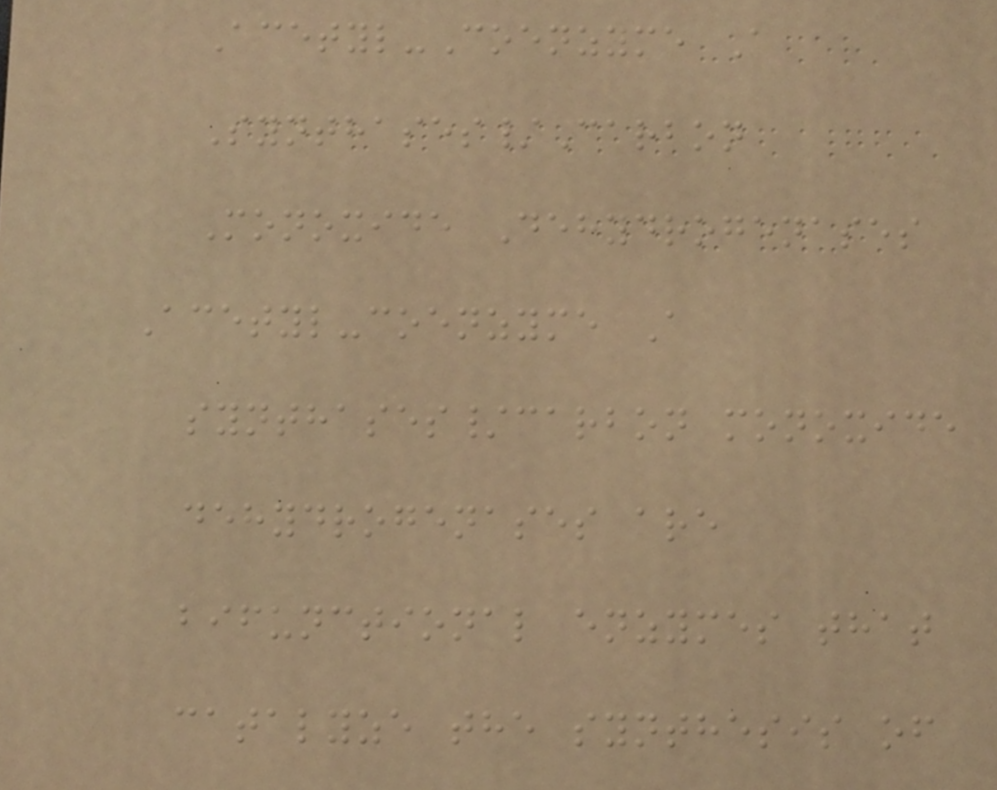Acetyl-Coenzyme A
Synthases/Carbon
Monoxide Dehydrogenases
Acetyl-coenzyme A
synthases/carbon monoxide
dehydrogenases are
bifunctional enzymes that
catalyze the synthesis of
